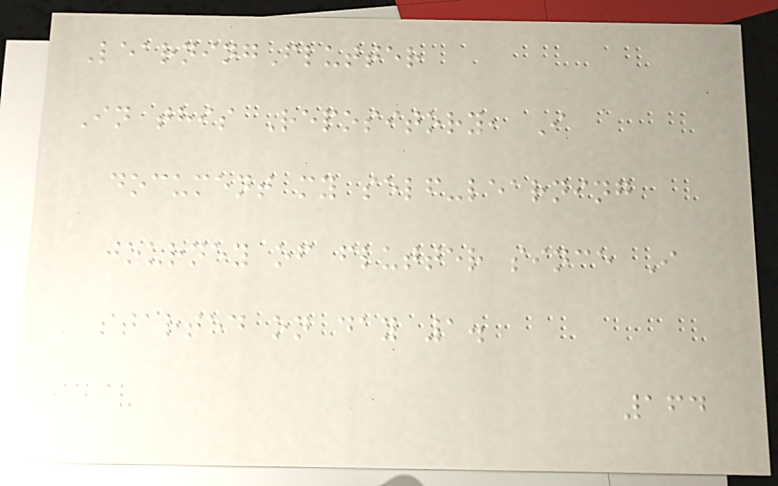LearningFlutter
In this Repository, I
document my self-learning
journey of flutter since I
started on day 1.
164
